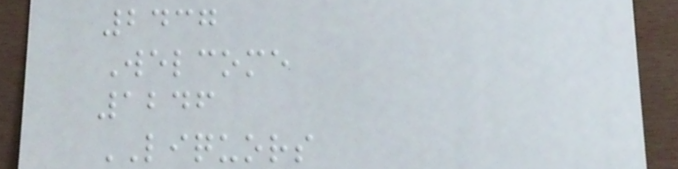2437
Welcome
1246
LIQUORS
